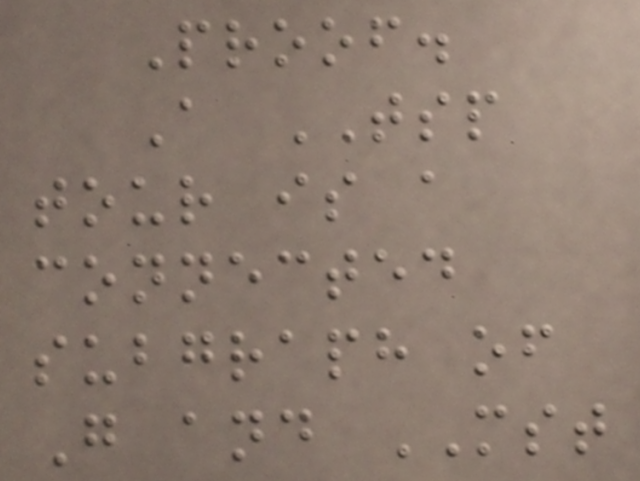Proof.
A TSP
tour is a
connected
subgraph of
G and MST
